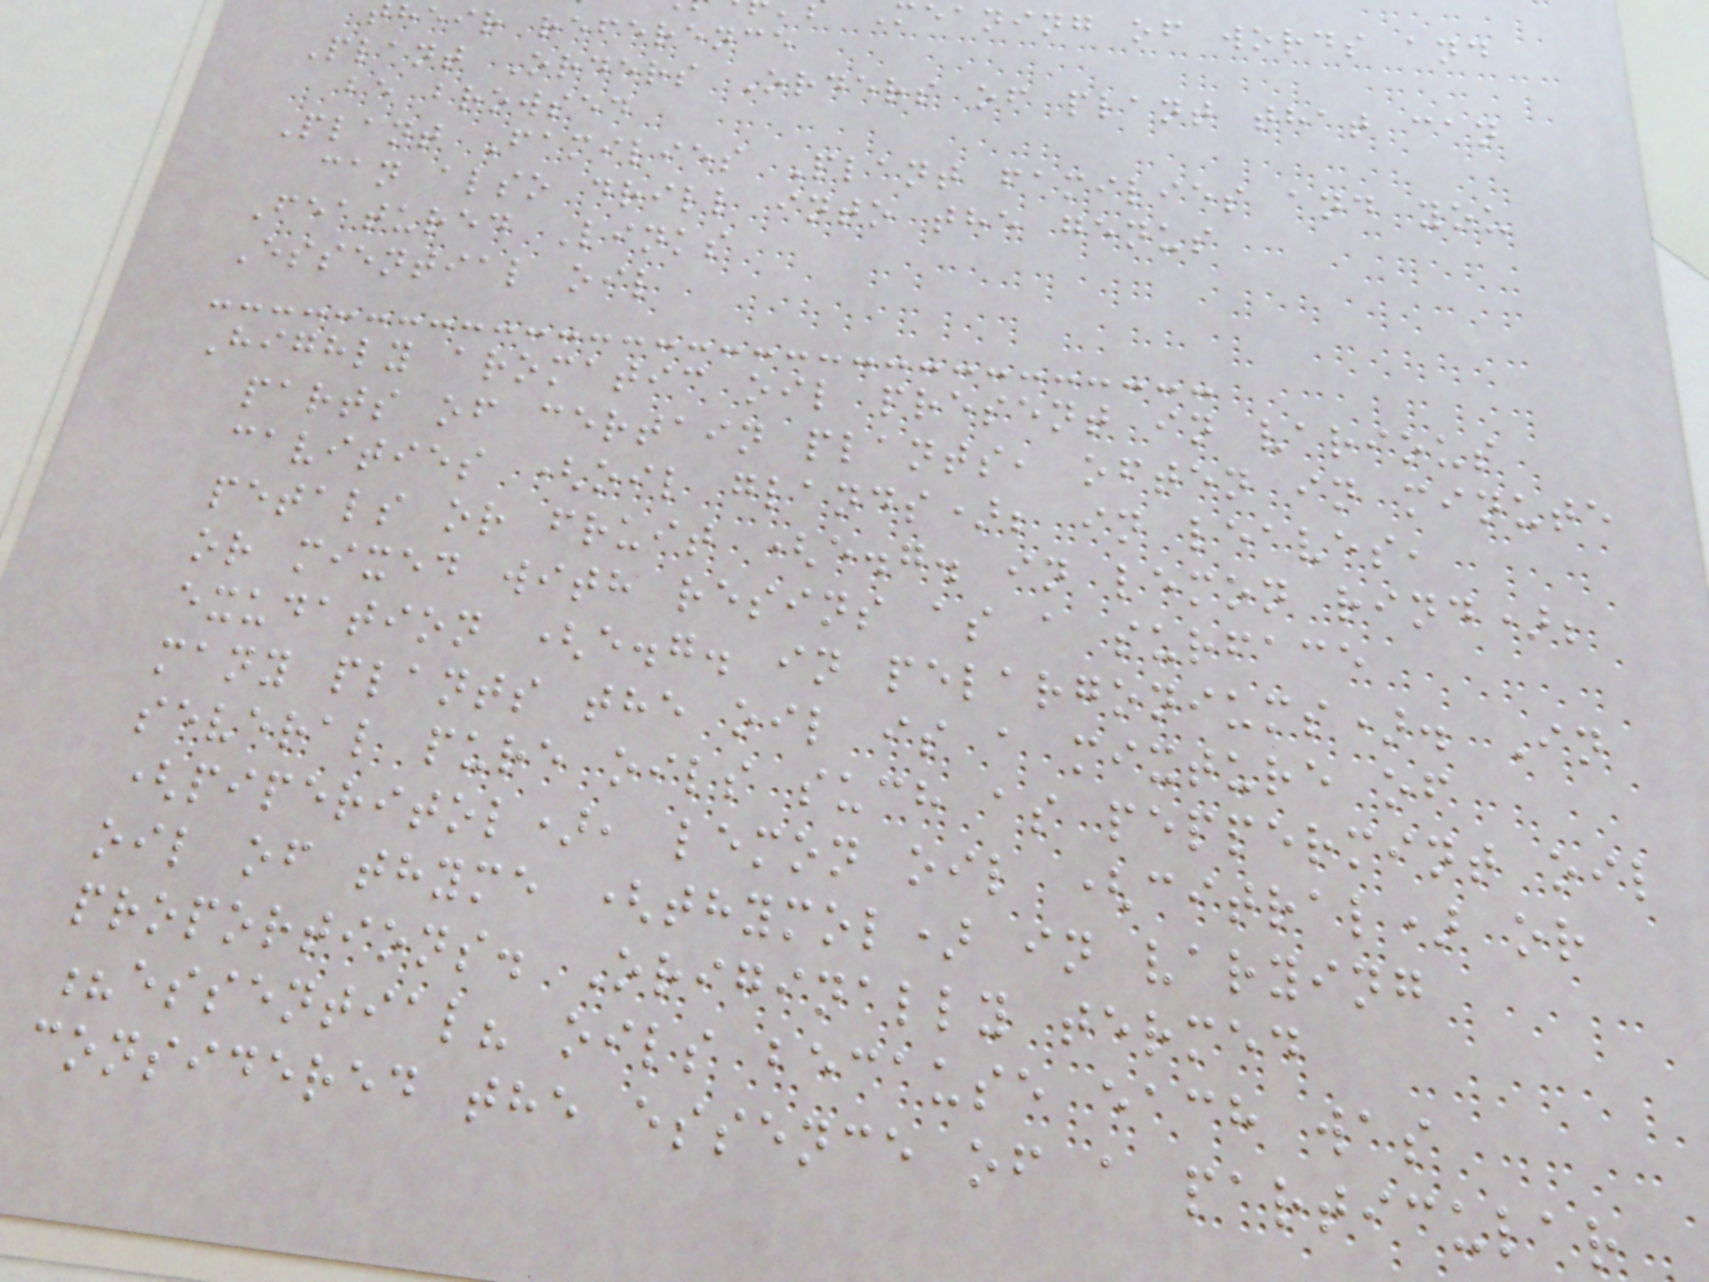eaning of words and
heir reference
Plant Orders Orders of plant that can
be browsed
Plant Families Plant families and you
can also drill into the genus
Featured Links
Essential oil
Highly aromatic oil present in various
parts of certain plants, often in minute
cavities (oil glands); in leaves,
petals or fruit (e.g. in lemon rind);
or mixed with resins as a surface
exudation (e.g. in pelargoniums). In
many plants the oil is a mixture of
several pure oils such as peppermint oil
(piperitol), lemon oil (citral) or
oil of thyme (thymol) in varying
proportions. Originally termed
?essential? oils because each was
considered the essence of a particular
